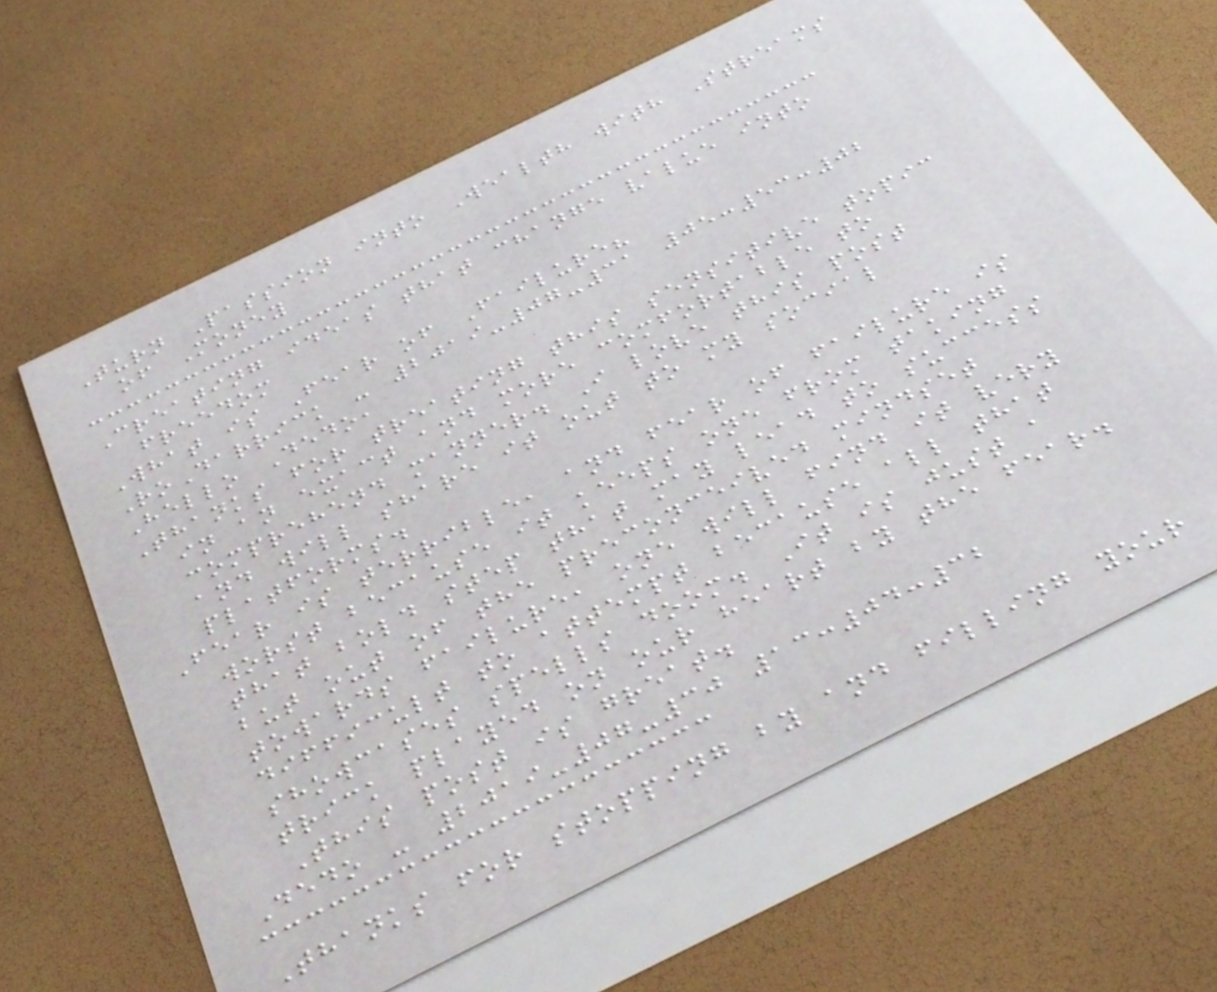Turn Passion into Wealth with Streams
of Money
Creating ideas that change value into
freedom
What is Fear of Failure?
RoDarrick - 2019-07-31 05:53:02
Hello Dedo,
Thanks for treating this sensitive topic
in an exact and more comfortable to
comprehend manner. I love this post
and will share it out to my social
platforms.
Fear is terrible, and fear of failure is
worst because it keeps one from taking
that bold step that may lead to success
but out of the preconceived mindset
towards failure, one will find it very
difficult to attempt because all that
showcases spells doom. It is just a
trick played on our heart by the fear.
This post is great.
Dedo - 2019-07-30 13:04:32
Thanks for stopping by and filling your
